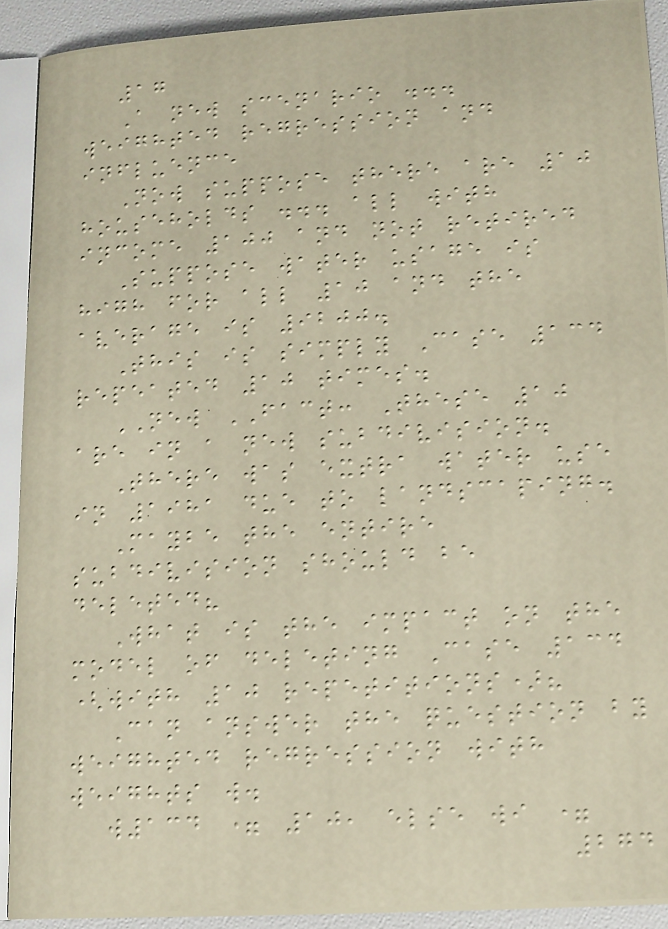17
A new scenario ...
weighted regression and
influence
Now suppose there are 10
households ... all with
income 100 and not retired
Suppose water usage is
high for all 10 and the
average is 9200.
This is simply Case 134
repeated 10 times.
NEW FACT: These 10
are in a new subdivision.
There was extra water use
in 1981 due to landscaping.
Maybe the entire
subdivision should be
deleted?
What is the impact on the
model of deleting Case 134
(with 10 repetitions)?
Can answer the question by
weighted regression with
weights w.
w134 = 10, else wi =
274
